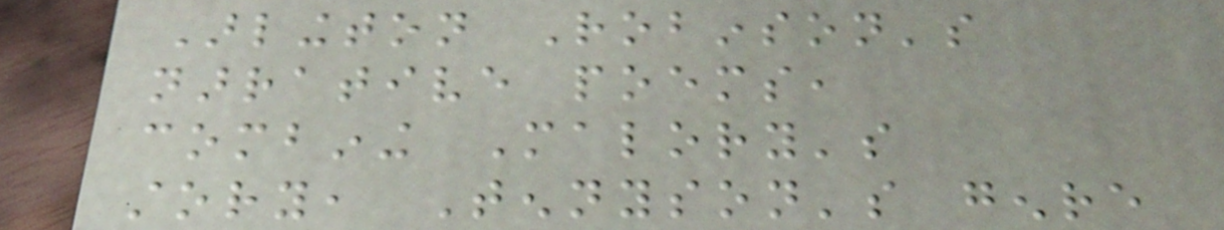Arlington Robinson's
narrative poems,
combining Malory's
story, Tennyson's genre
